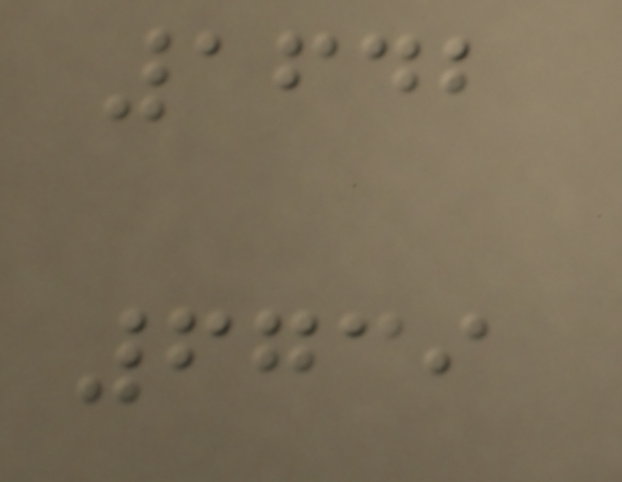1642
6739
